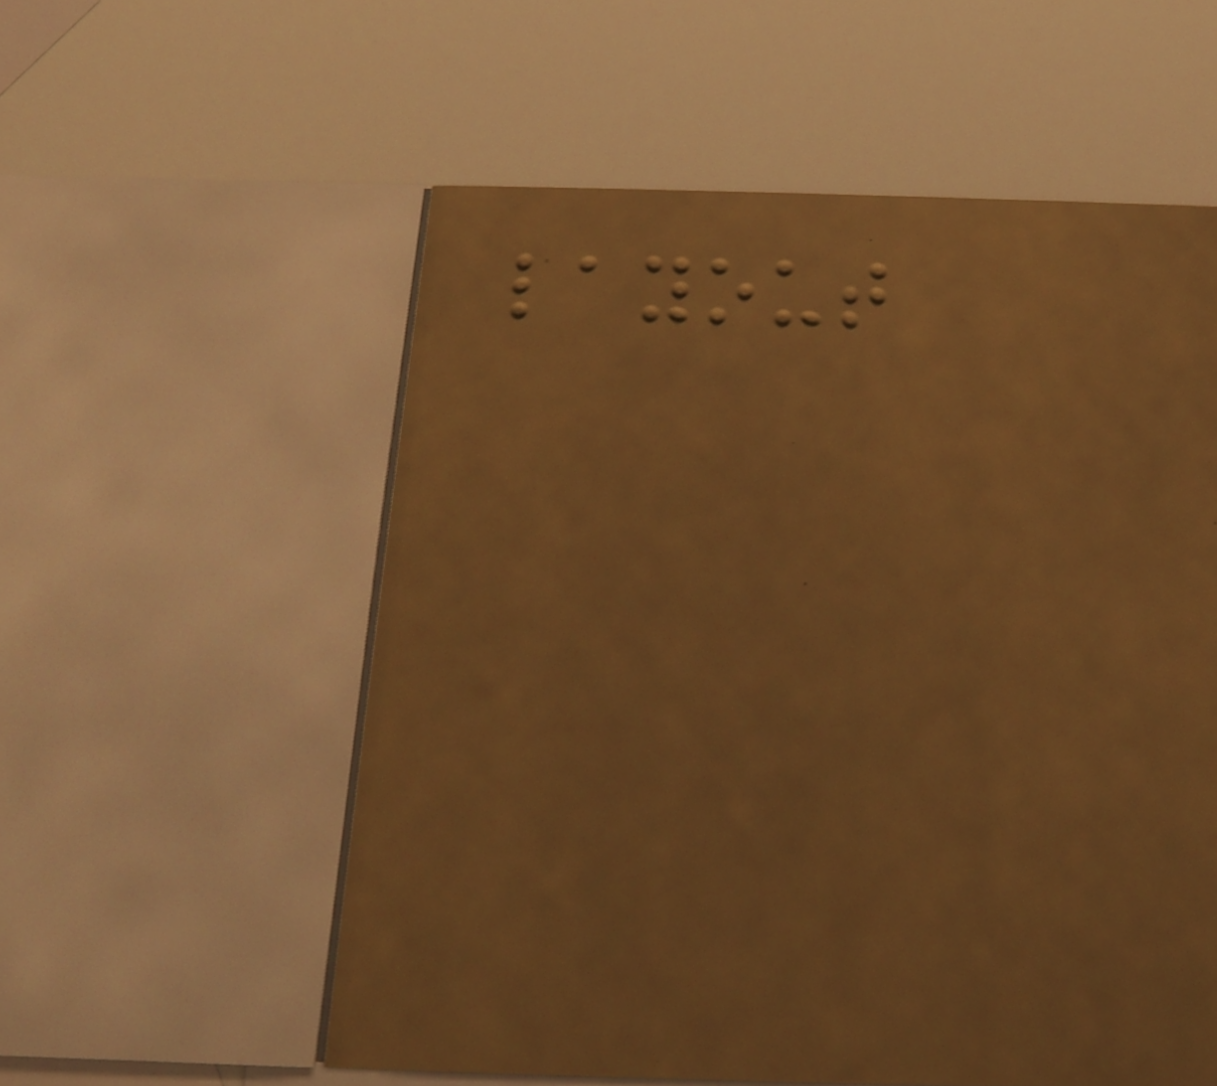layout
